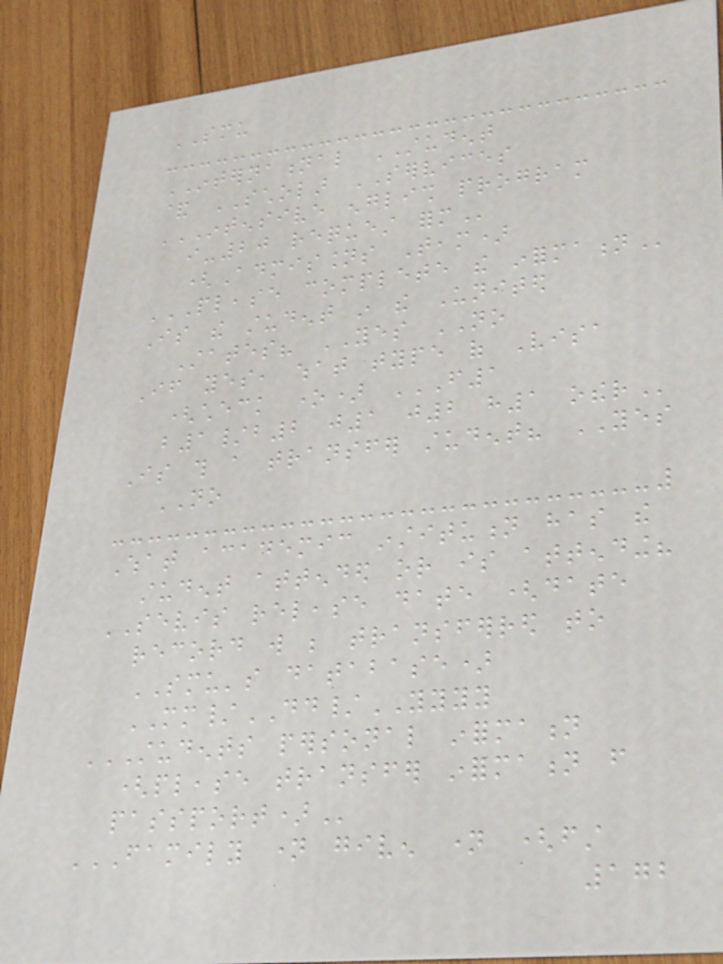SMU
INTERNATIONAL STUDENT
& SCHOLAR SERVICES
INTENSIVE ENGLISH PROGRAM
I-20 REQUEST FORM
(Admissions Team)
PLEASE COMPLETE THE INFORMATION
Is the student in the United
States? YES NO
If yes, what type of Visa
(check one) F1
B1/B2 J1 J2 H1 OTHER
Is this a transfer student? YES
NO
What academic institution has the
student attended or is attending?
SEVIS release date (date
record will be transferred to
SMU's database)
MM/DD/YYYY
STUDENTS PERSONAL INFORMATION
(PLEASE TRANSFER INFORMATION FROM
PASSPORT)
FAMILY NAME GIVEN NAME (FIRST
172
